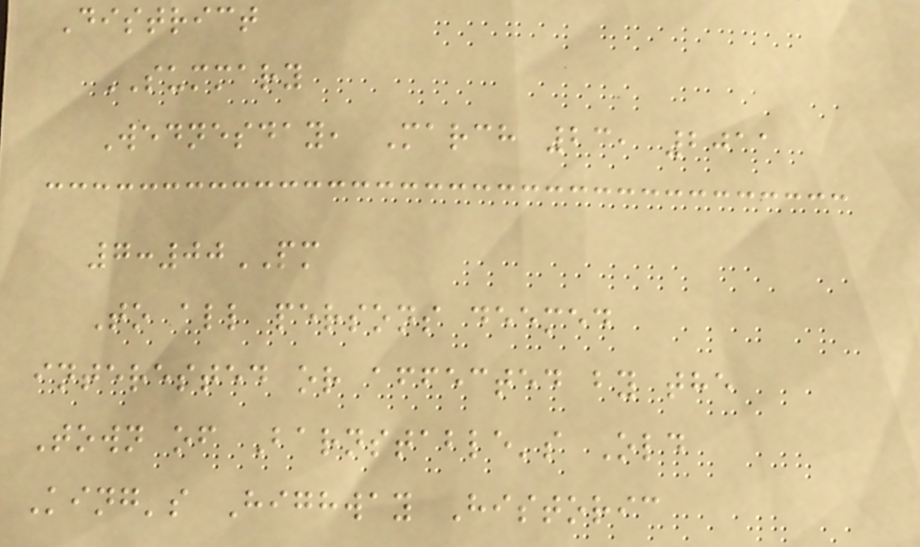District
SUMMARY
Wednesday, March 23, 2011
7:00PM
To all persons deemed
interested or affected by the
Town of Barnstable's Old
King's Highway Historic
